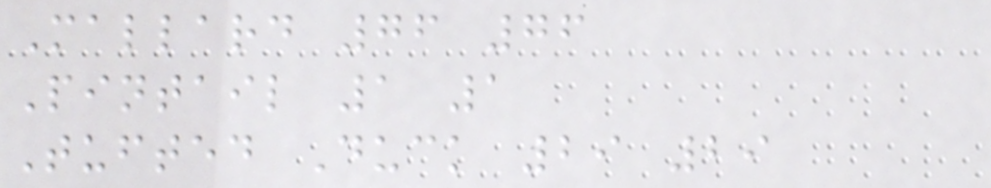Mallard 76 76
Pintail 1 1
Tufted Duck 29 29
